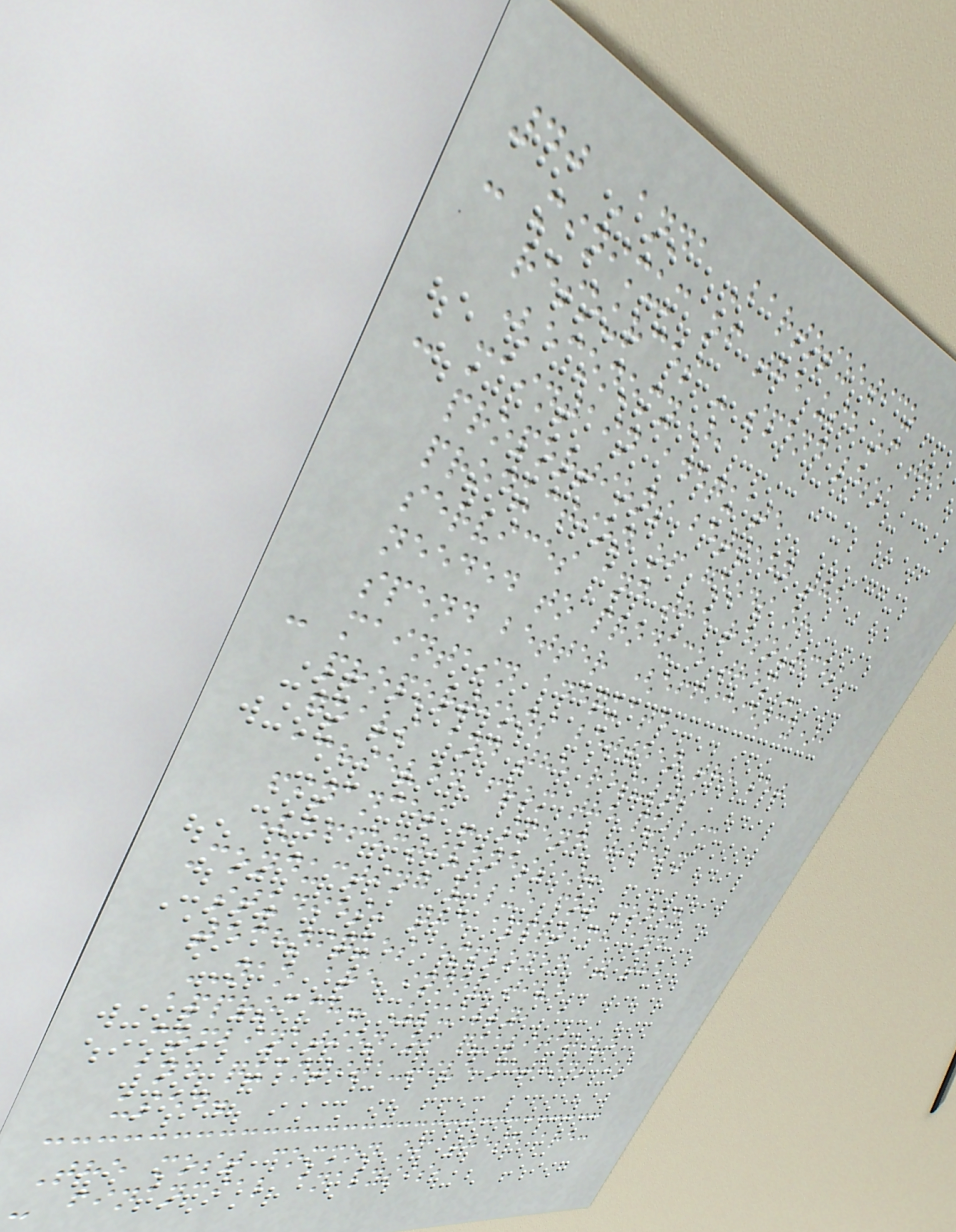40 Anna Bartoszewicz
- minimum of the use of the
resources - spend less
(economy),
- maintain adequate
proportions between the
production of goods or
services and the resources
needed to produce them -
spend better (efficiency),
- maintain adequate
proportions between the set
goals and the results
achieved from the public
finances - spend wisely
(effectiveness).
Conducting value for money
studies, the approach and
techniques employed by the
NAO are innovative
approach. Usually, a
combination of qualitative
and quantita-tive methods is
used.
The most common of these are:
- financial analysis,
